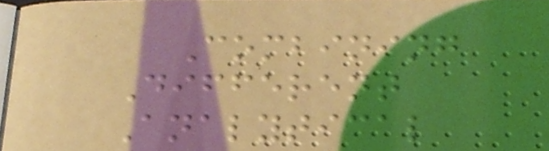Combining
Different
Analytical
